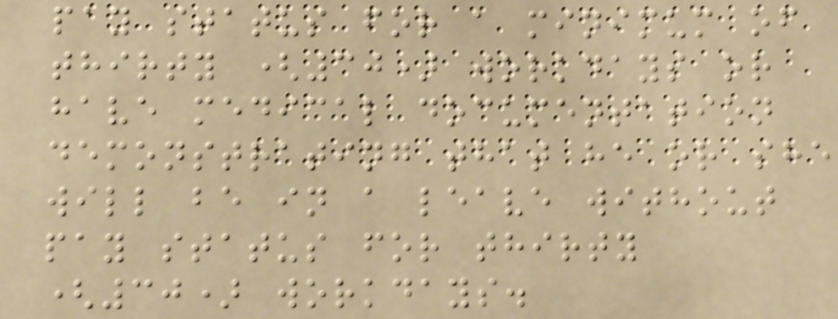pay status for a minimum of
thirty (30) workdays or
have medical documentation
demonstrating that he or she
will be in a leave without
pay status for thirty
(30) workdays.
